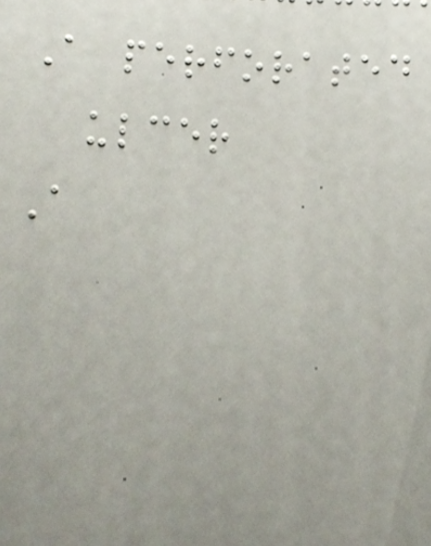A perforated
ulcer
A
